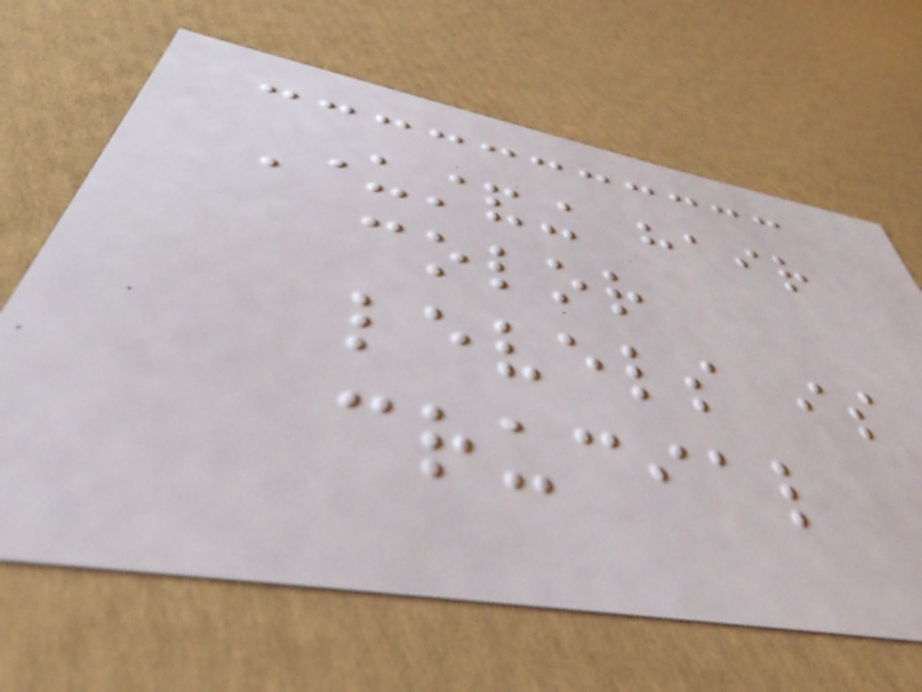Understanding hair
color
levels is
crucial
